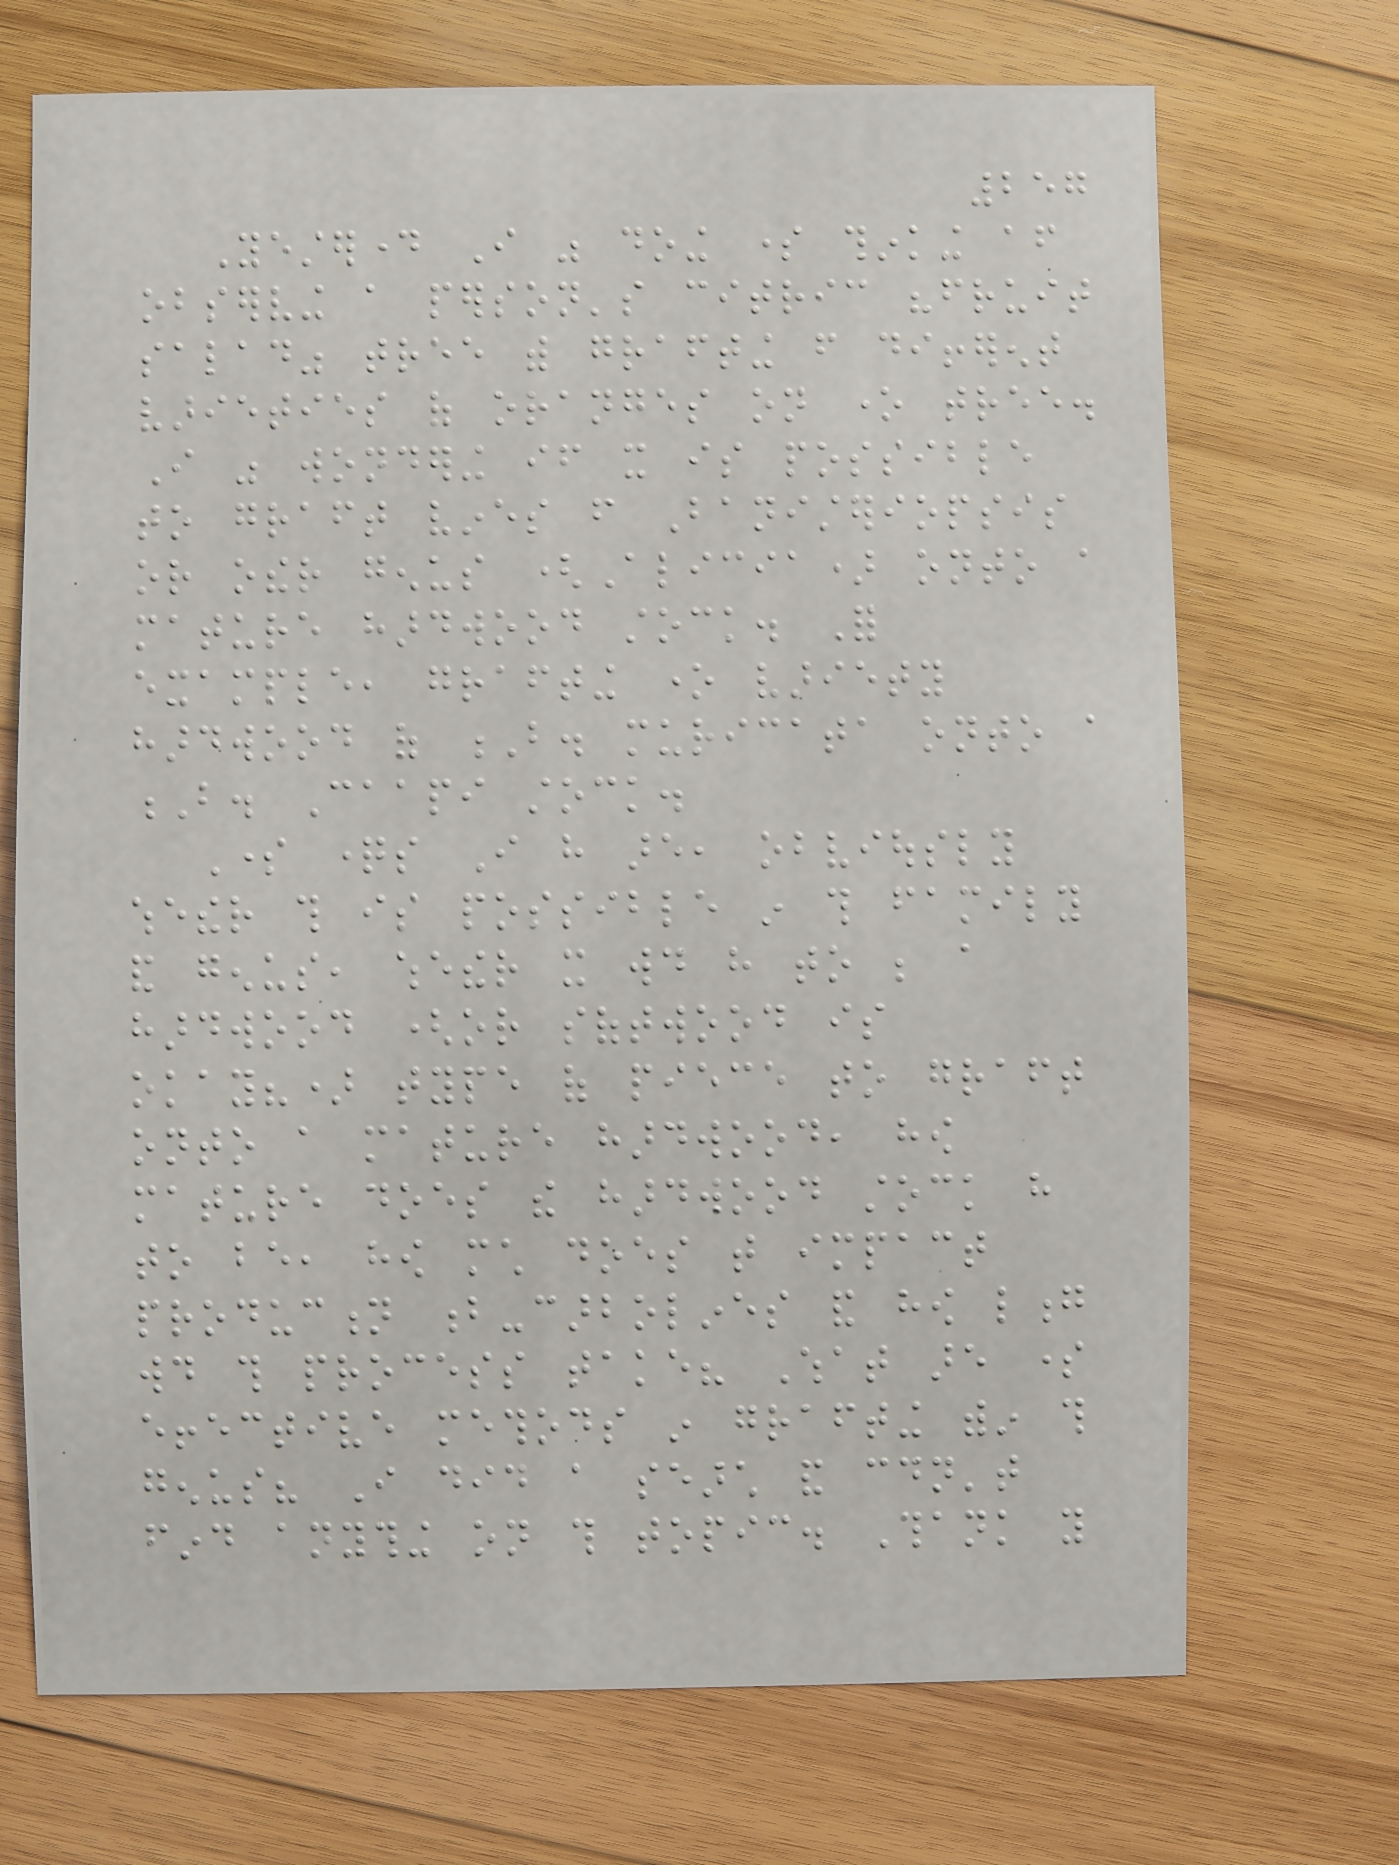257
Yesterday I was doing some thinking after
observing a person's citric "fruit
salad" tree with grafting from different
varieties of oranges on one tree.
I was wondering if it is possible
to graft vines from Banisteriopsis
or other genus (Alicia) onto a
mature hardwood stock. For
example, grafting one variety
hardwood of B. muricata onto a
B. Caapi stock.
Some questions I have are, obviously
whether this is possible in this family
and genus, whether it would have to be a
hardwood (or softwood is
okay?) type of piece to graft
onto a mature hardwood, how
mature does the hardwood stock have
to be, how much does that impact
production b-carbolines and how long
would this process take? What are some
effective methods in grafting within this
genus? I did a search and couldn't
find anything on this topic. Thank you
